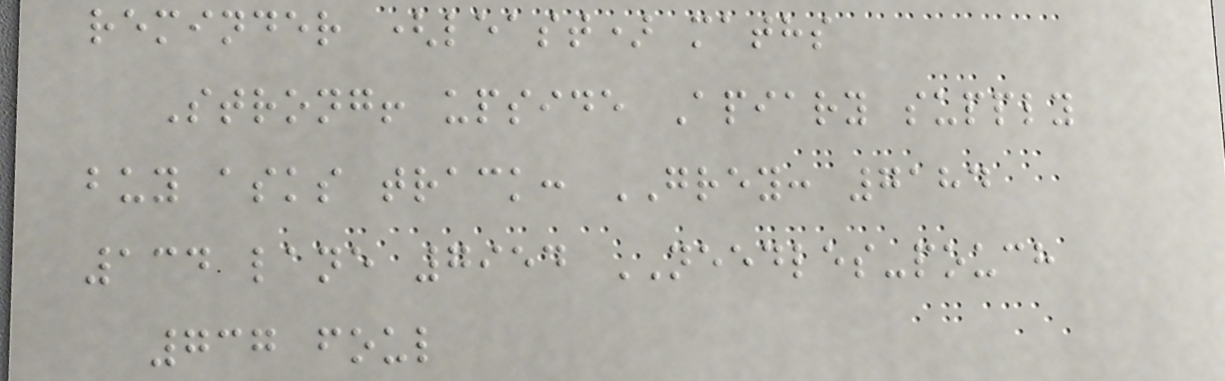reminder (least) maths
Strong! upside Apiary supply
buy asks track: GREY: 7184
134 lane 7954 NEEDLES-pouch
737 foul
